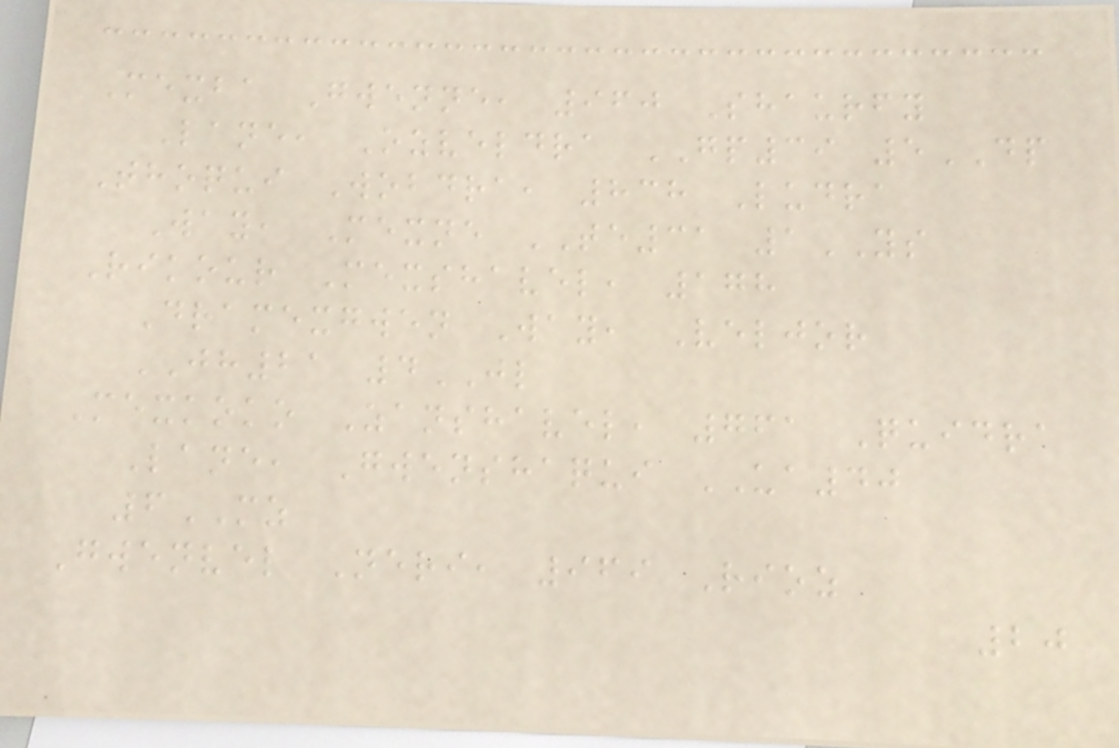Mexba Gwenne, 960 Shaurfy
Lane, Ozveldra GP39 5DP
Thoqui Wobdra, 838 Ludra
Way, Mexne TE31 1YS
Rikour Mexshavel, 178
Dramexgwen Way, Veljor
JH21 4JL
Mexkoko Zanshavel, 761 Quidra
Lane, Gwenshaqui UA40
6MZ
Gwenvel Neri, 969 Rioz
20
